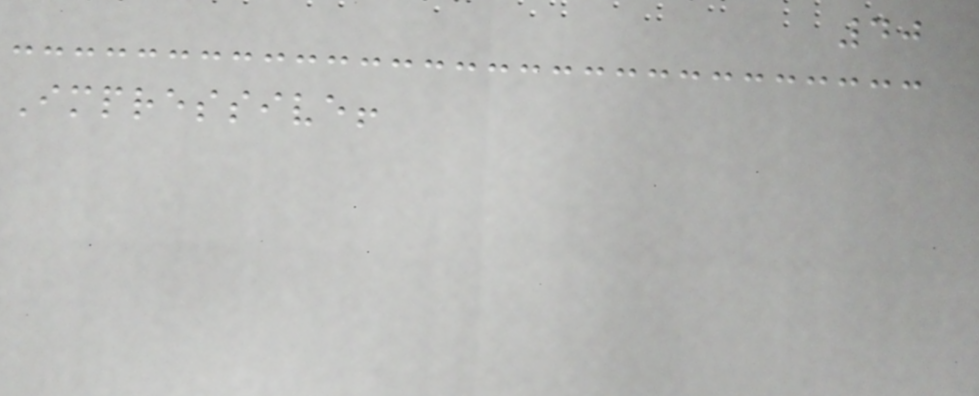40
Impressive!
